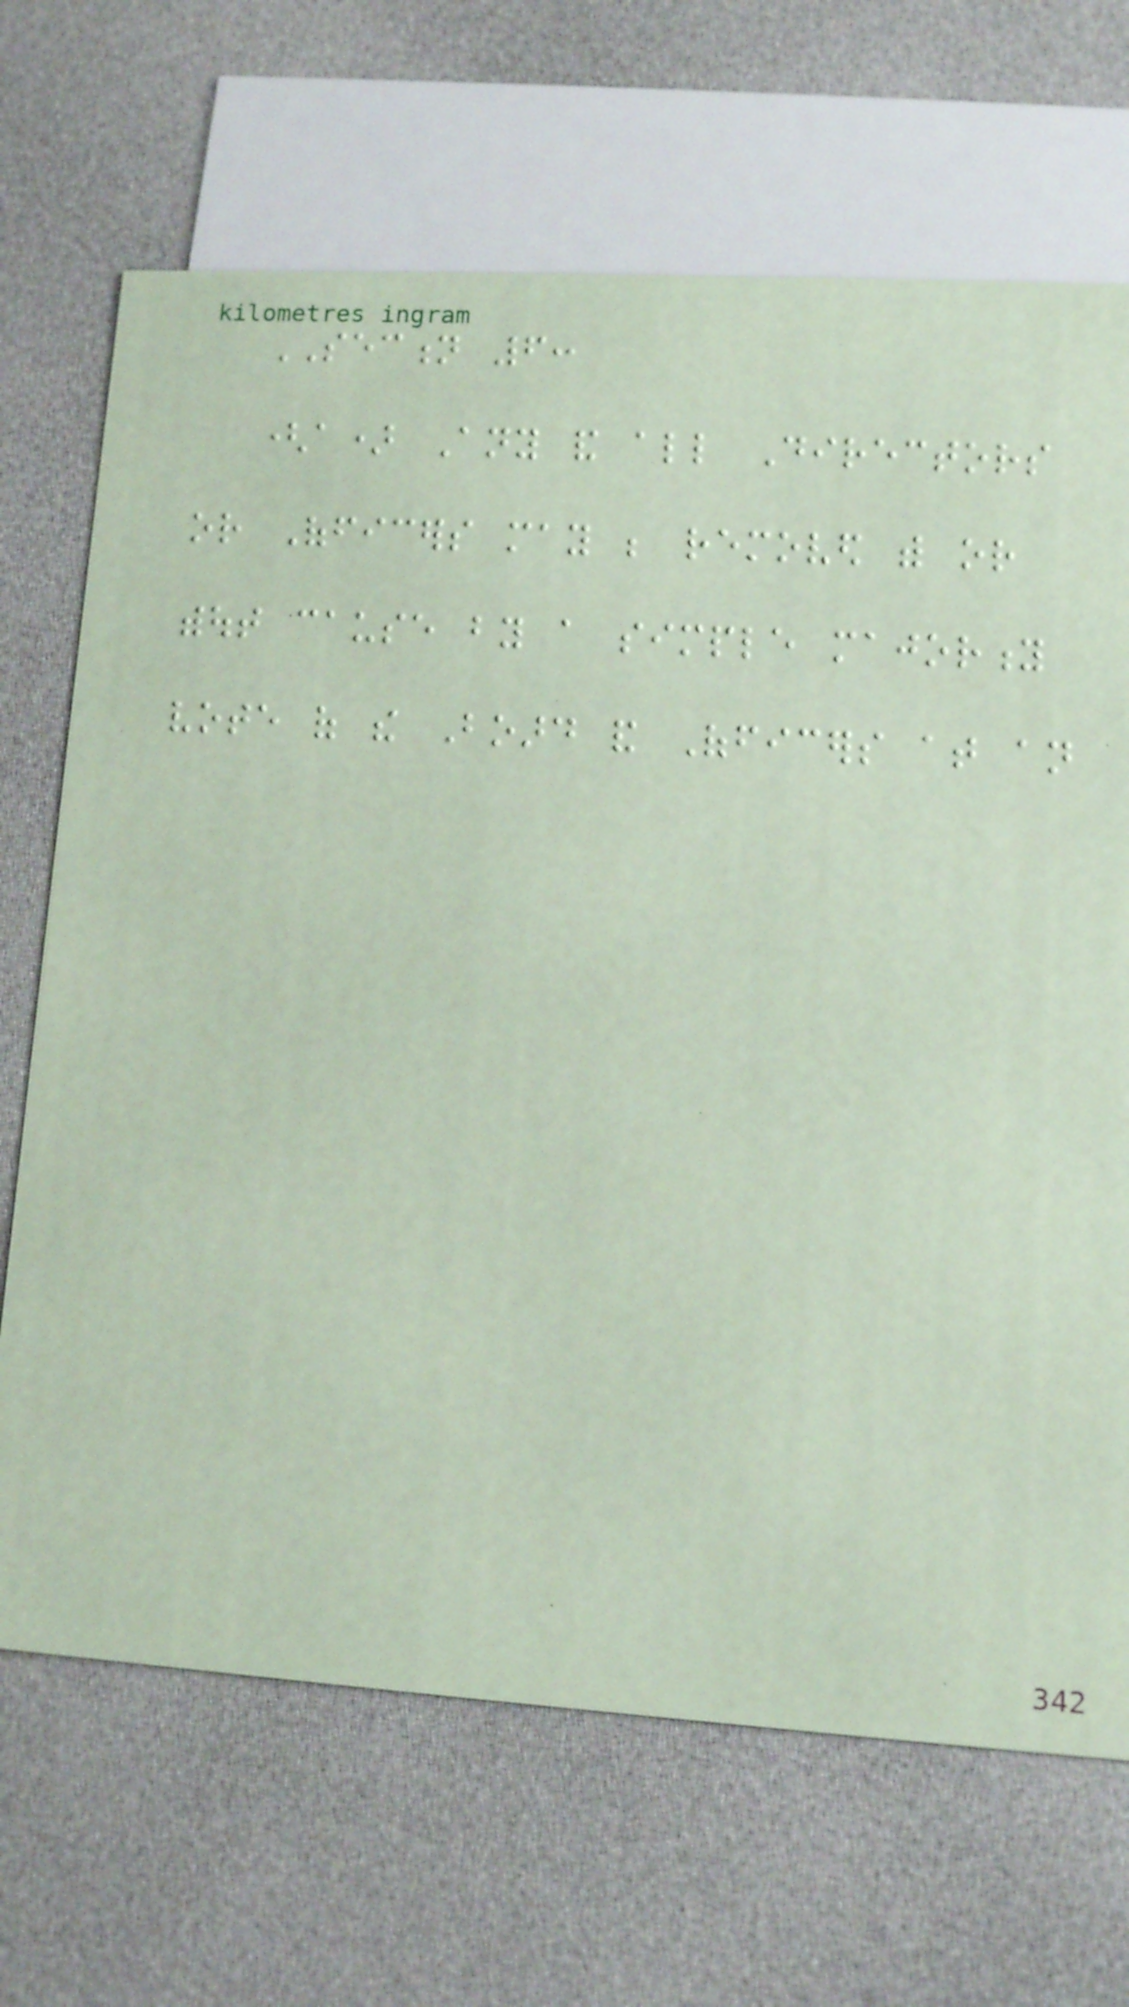SECTION 6:
(a) Any and all Directors
or Officers may be removed with or
without cause by a simple majority
vote of the Board and Officers at an
